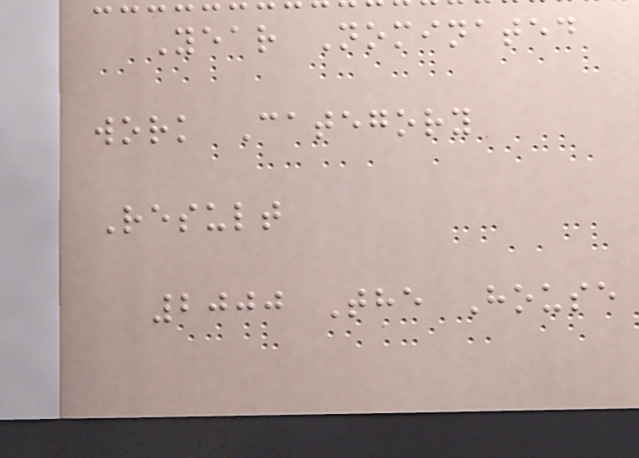Year Nominated
work Category
Result
2000 The House
